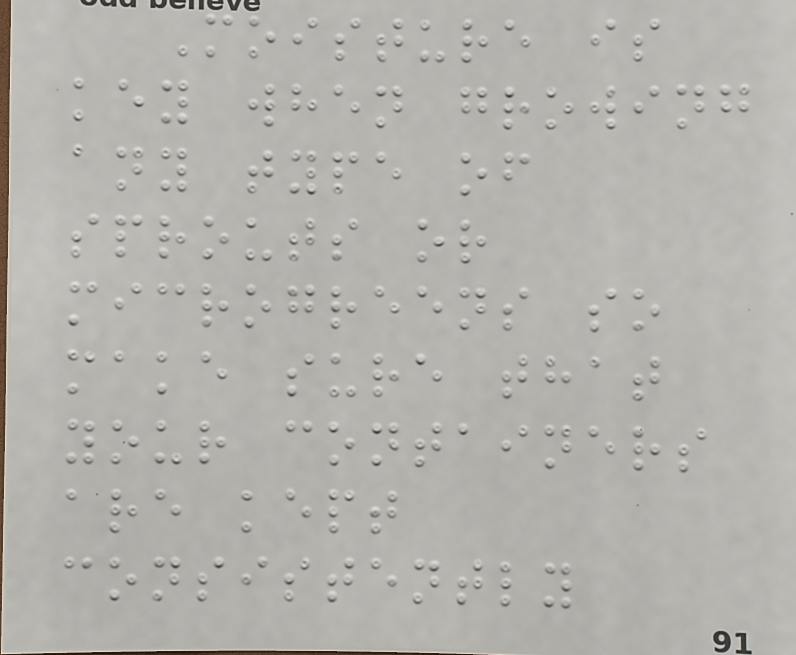Moisture is
key when growing
any type of
sprouts or
microgreens so
make sure that
your containers
are kept
consistently
